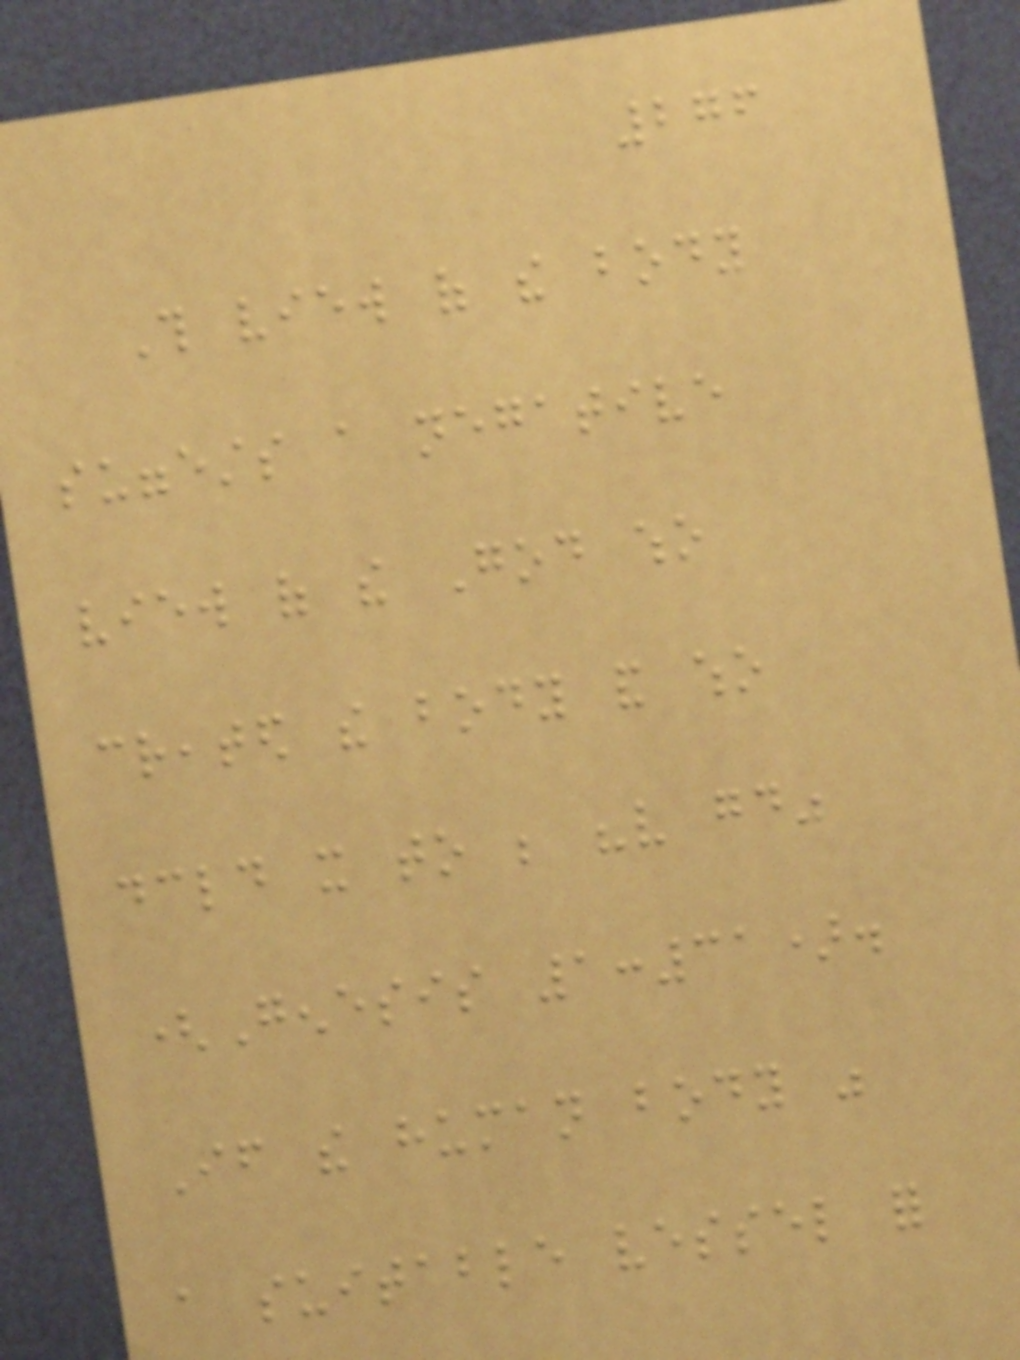276
This view of the body
suggests a negative
view of the God who
created the body and who
declared it to be "very good"
(Genesis 1:31).
If the human body was
a suitable vessel for
